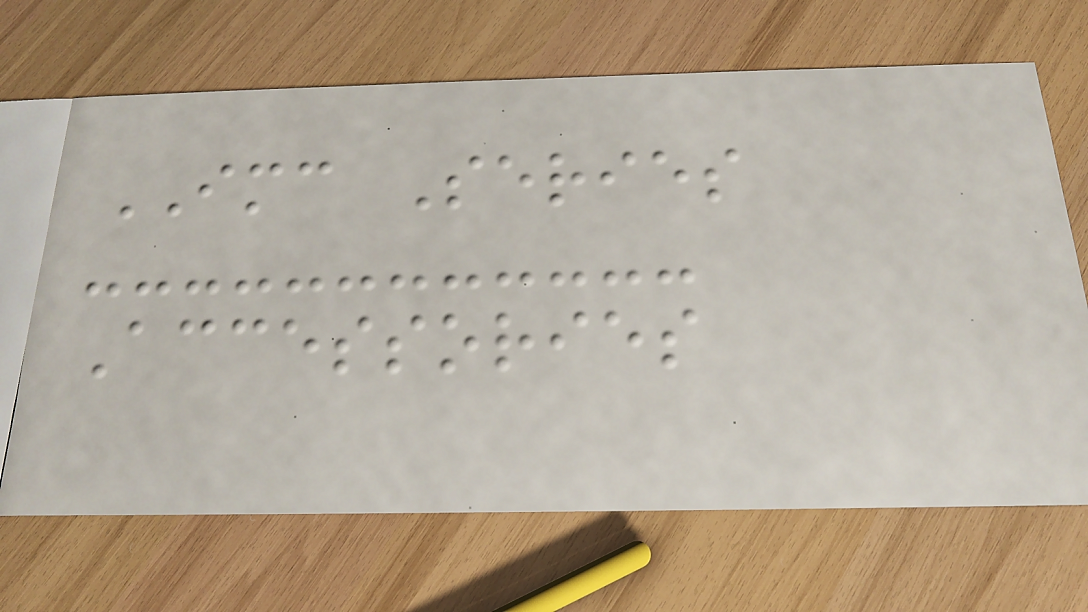IMC Series
Accessories
